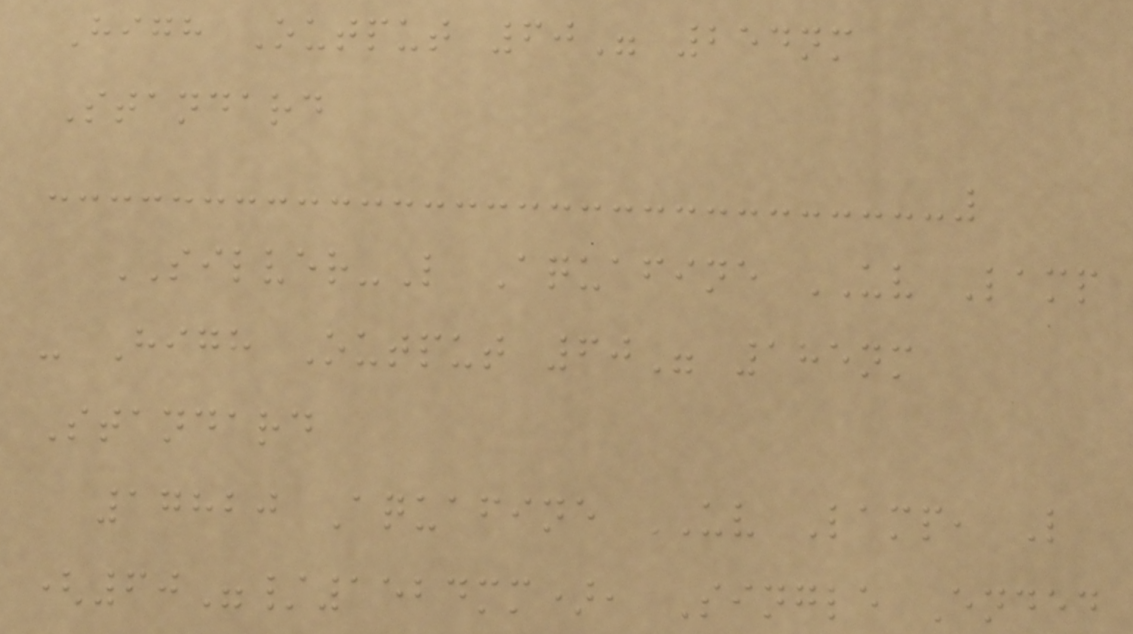High Output 60" 254nm
Standard
SILVER-L Aquafine UV Lamp
- High Output 60" 185nm
Standard
17820 Aquafine UV Lamp, L
(60"/1524mm), Single Ended
